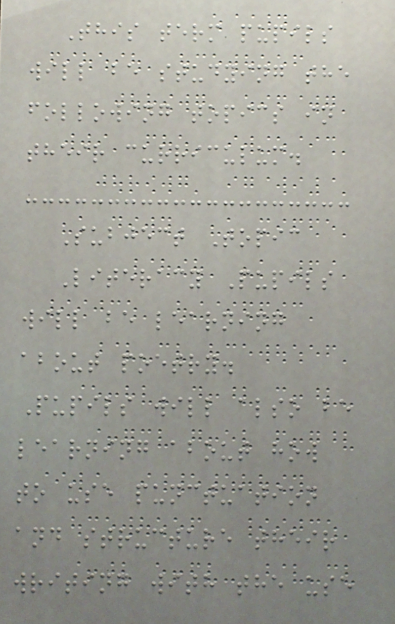This term pupils
will be studying the
following topics in
their curriculum.
Subject Topic
Literacy Pupils
will be learning
about poetry.
Pupils will also be
learning about how
to use punctuation
and structure their
writing with the use
